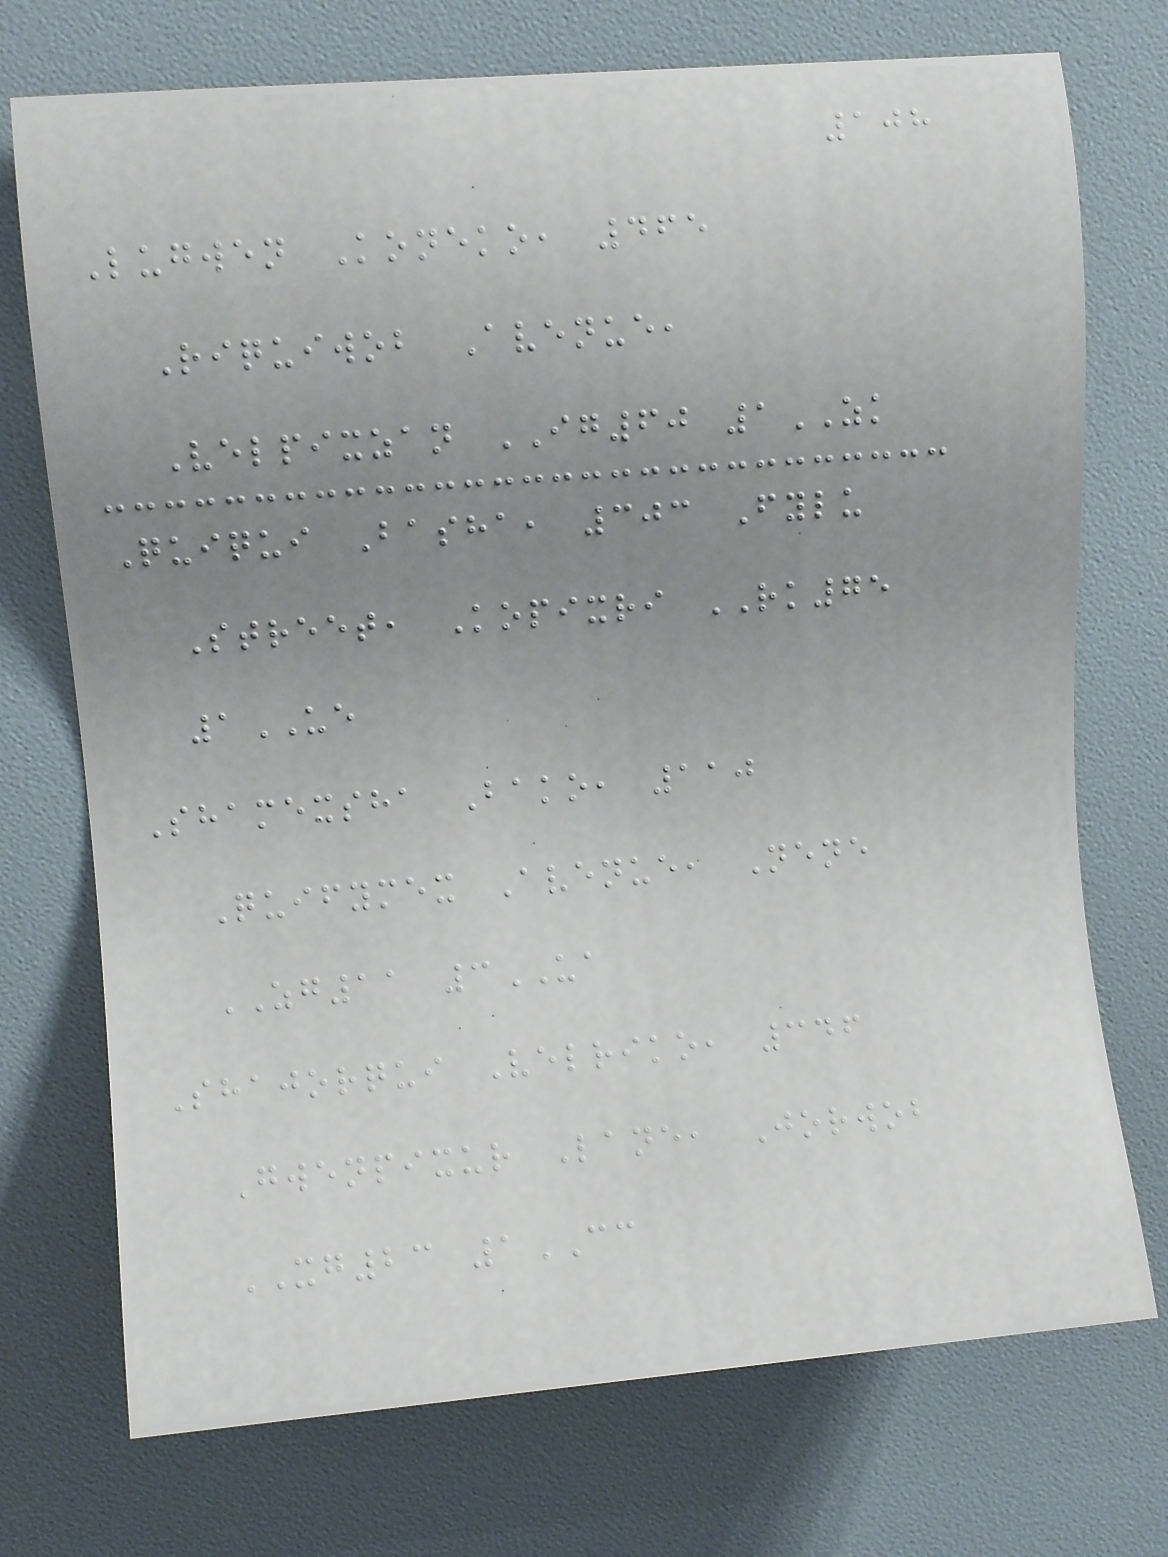108
Lugwen Koneko, 465
Riquiwob Avenue,
Velpixzan IG60 1ZK
Quiqui Basha, 303 Fylu
Street, Kopixri RK75
1UE
Shamexsha Bako, 110
Quifymex Avenue, Nene
ZG11 3UA
Shajorqui Velriko, 346
Gwenpixur Lane, Jorwob
XG23 1CC
